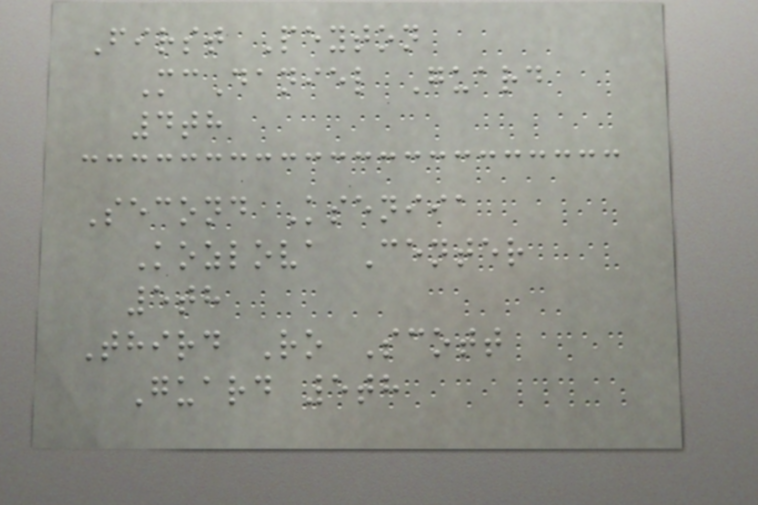First Peyton
McDaniel Guard
4th
Second Kseniia
Kozlova Center
5th
Third Ro Scott
Guard 5th
